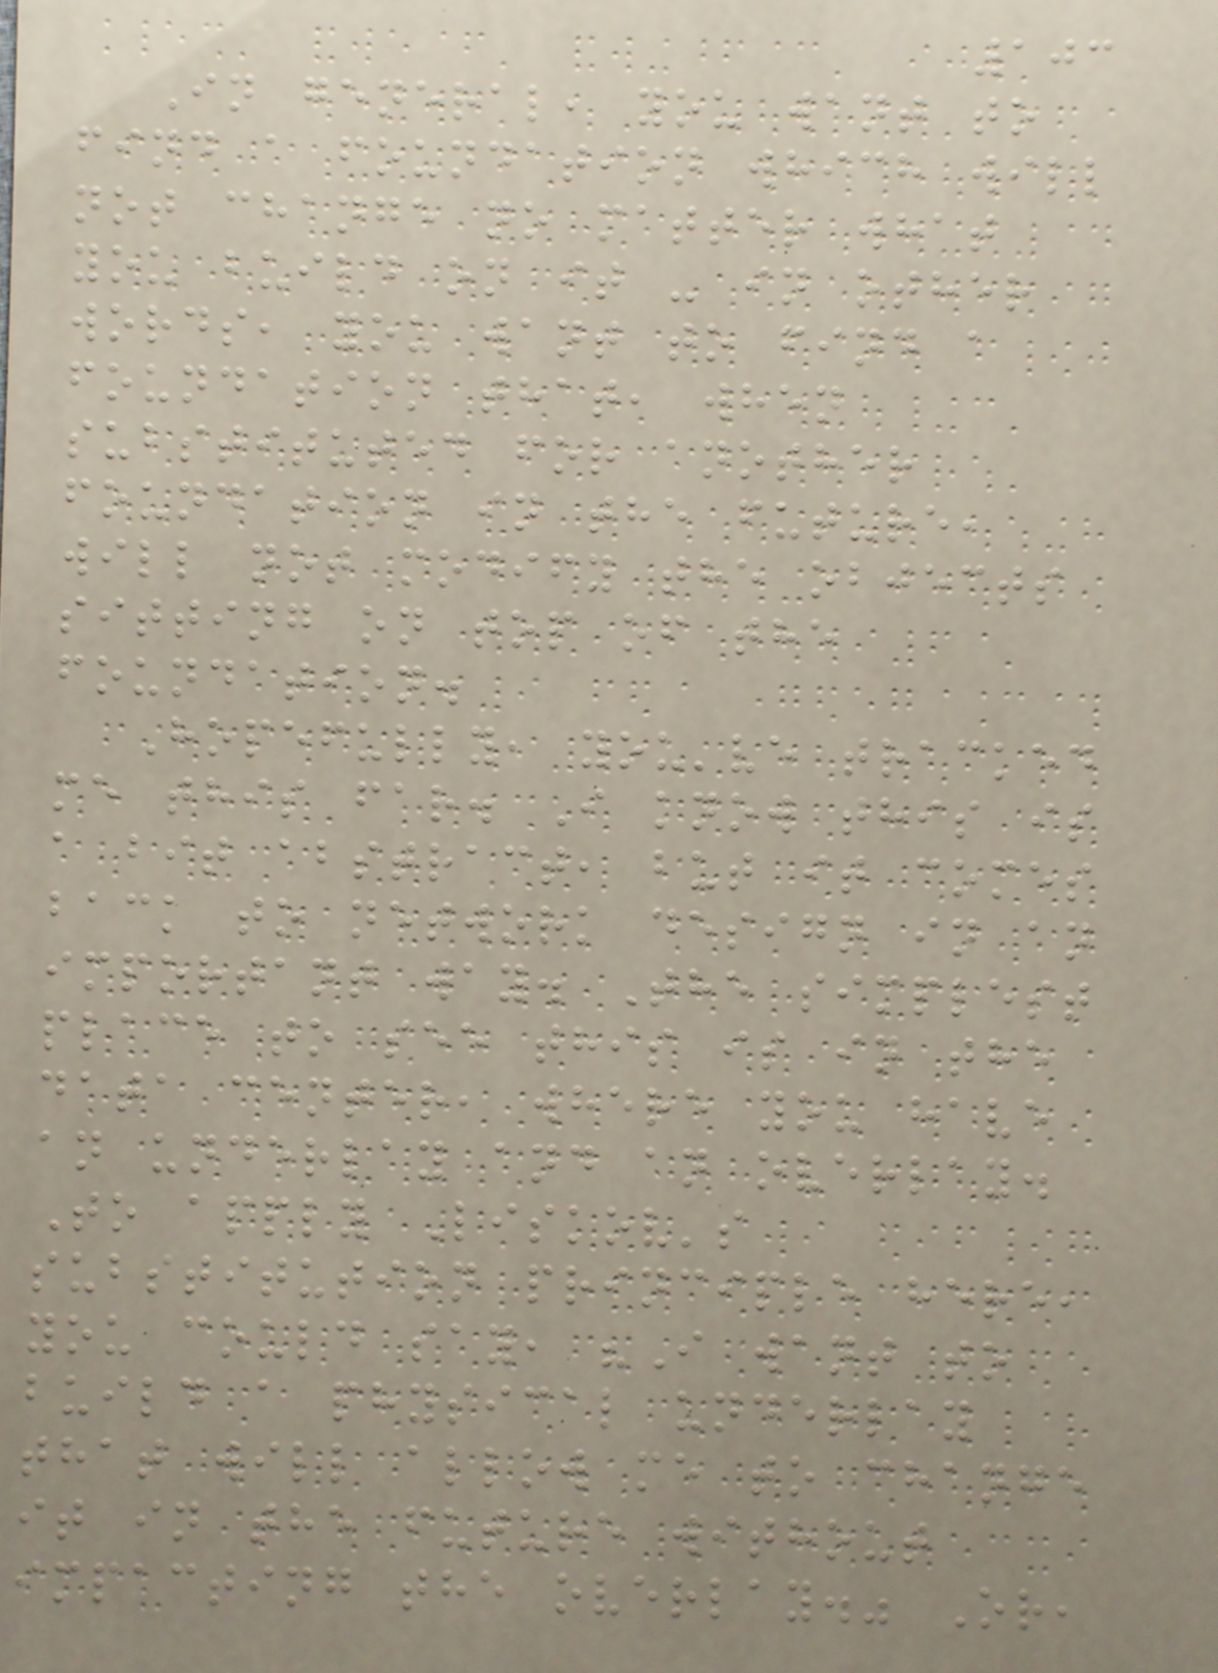103
In general, you want to
find a foundation which will
not change no matter what
you build on it - in other
words, you want to find a
foundation that, when
substituted for another
foundation in the future,
will not modify the objects
sitting on top of the
foundation.
Hopefully, you've tracked
me this far. I know this is
a bit abstract, but it comes
back to network design in an
important way. The simplest
place to see this is in the
data center, where you have
an underlay and an overlay.
To apply Liskov's
substitution principle here,
you could say, "I want to
build a physical underlay
that will allow me to change
it in the future without
impacting the overlay." Or,
